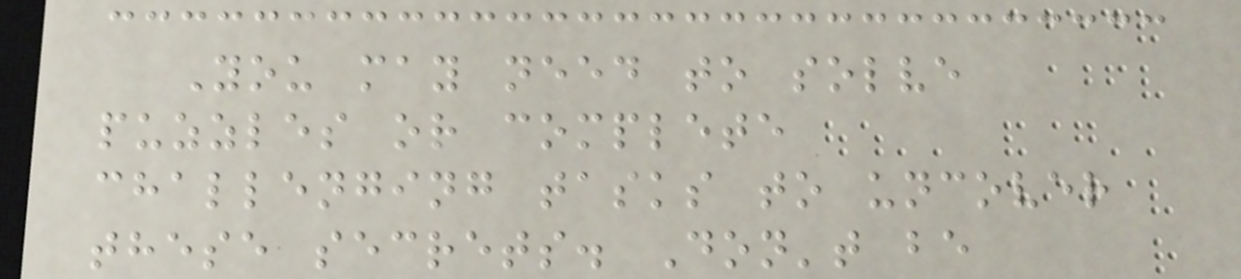You may need to solve
puzzles or complete
challenging tasks to uncover
these secrets. Don't be
